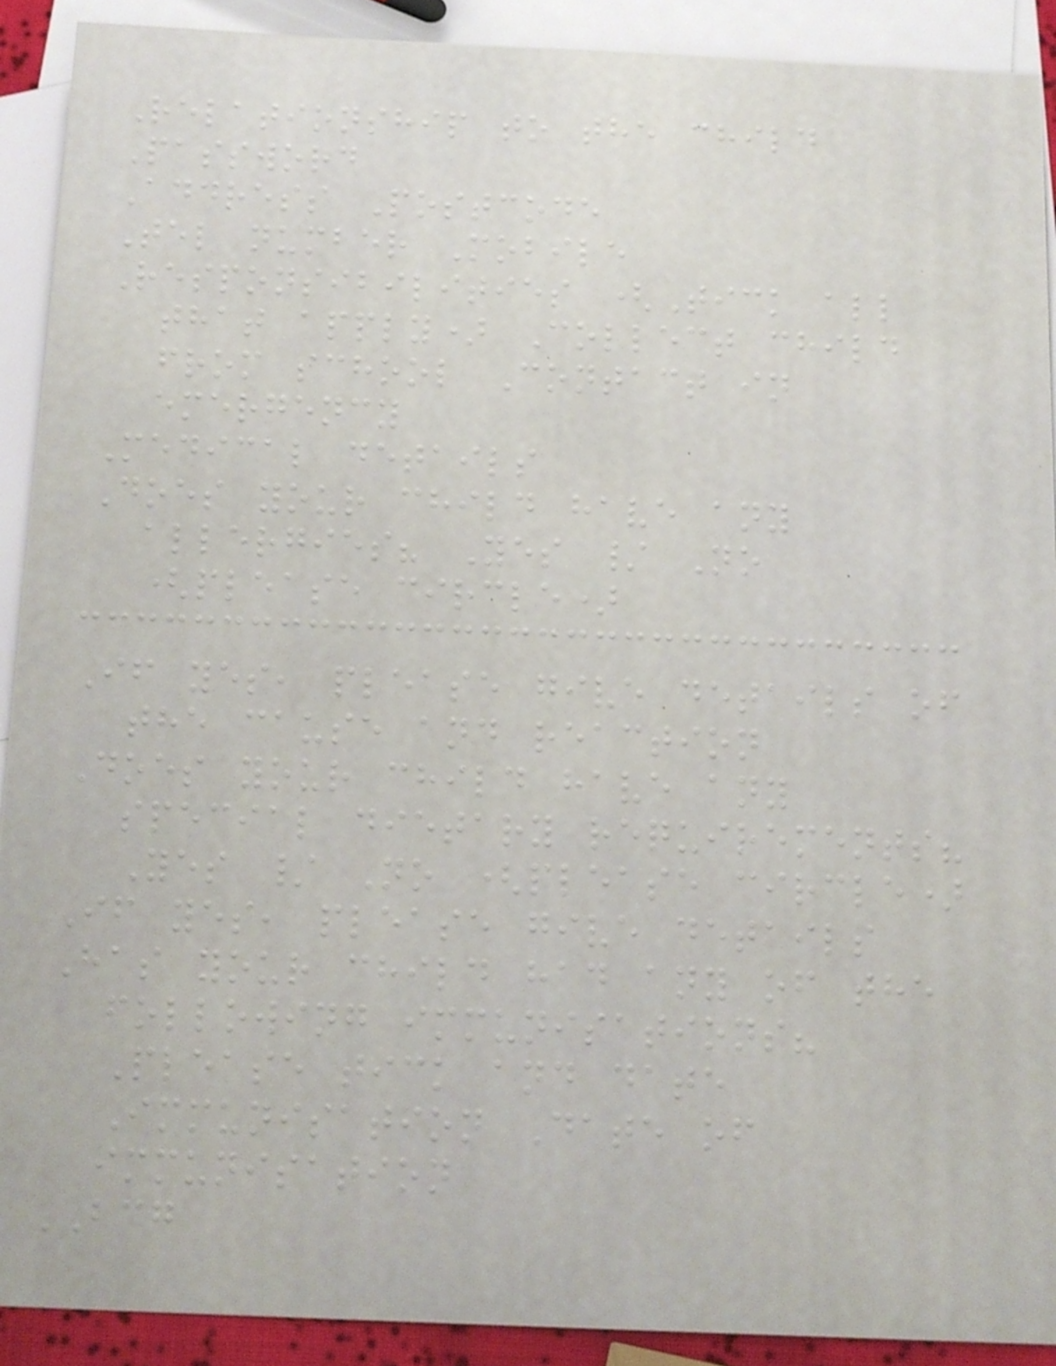Relationship to the child
Password
Address Postcode
Tel number Mobile
Responsibilities (Tick all
that apply) Collect child
from school Contact in
emergency
Medical details
Does your child have any
allergies? Yes / No
(please circle)
If yes, please give details of
the cause and reaction
Does your child have any
special dietary requirements?
Yes / No (please circle)
If yes, please give details
Has your child had any of the
following immunisations?
Please tick and date
Immunisation Date of
immunisation
BCG
